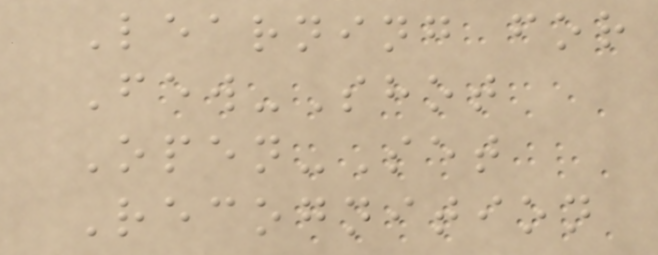Learning for
Few-Shot
Open-Set
Recognition
